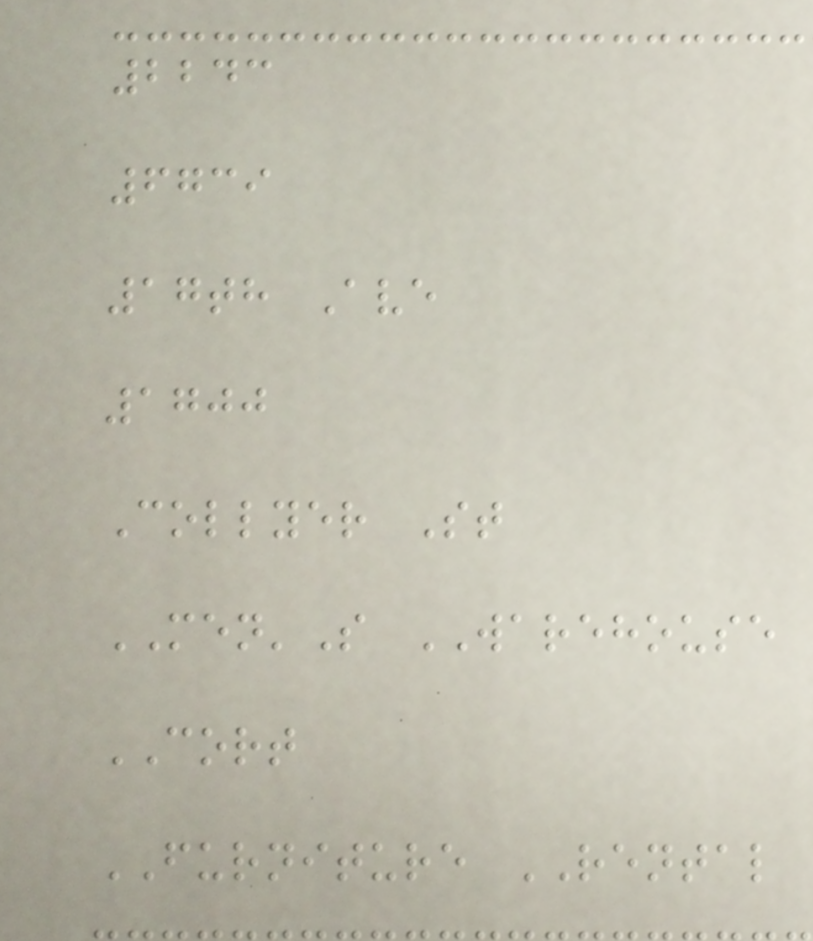2243
6739
17th Ave
1700
Collyer St
MEN'S WAREHOUSE
CORT
FURNITURE RENTAL
